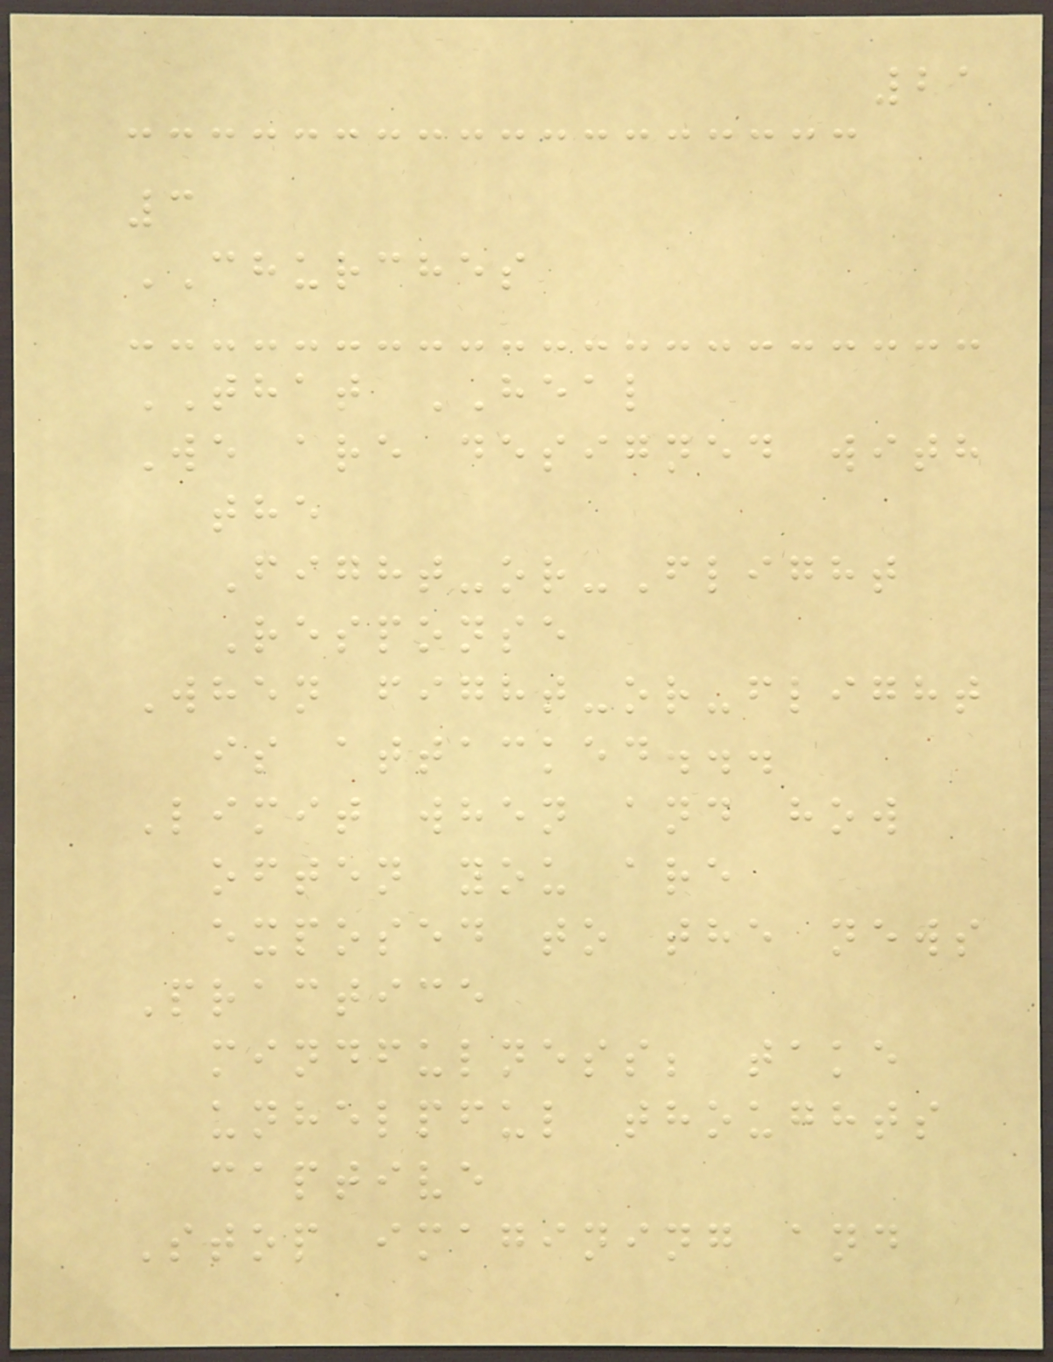21
3
CHURCHES
THAT HEAL
We are designed with
the
Fight-or-Flight
Response
When fight-or-flight
is attacked...
Limit when and how
often you are
exposed to the news
Practice
mindfulness; take
unhelpful thoughts
captive
Stop imagining and
